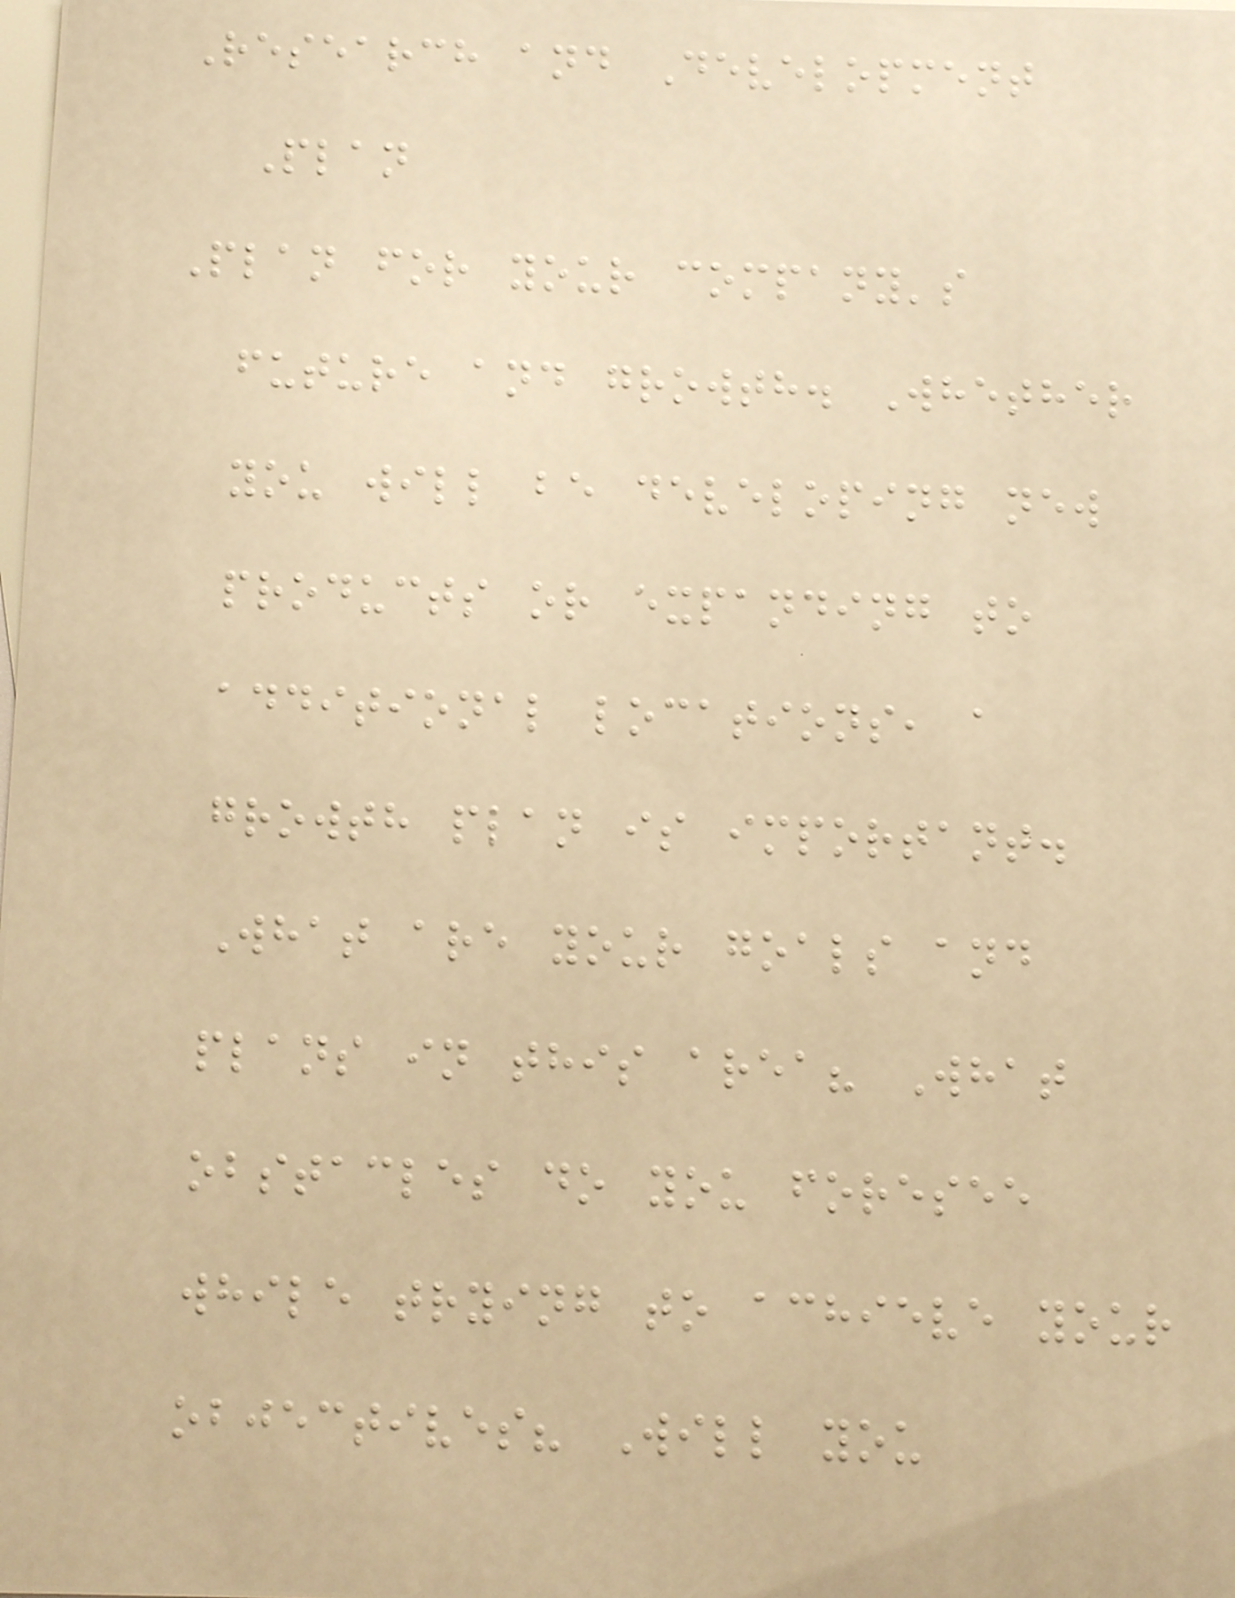Research and Development
Plan
Plan for your company's
future and growth. Whether
you will be developing new
products or expanding to
additional locations, a
growth plan is important.
What are your goals and
plans in this area? What
obstacles do you foresee
while trying to achieve your
objectives? Will you
